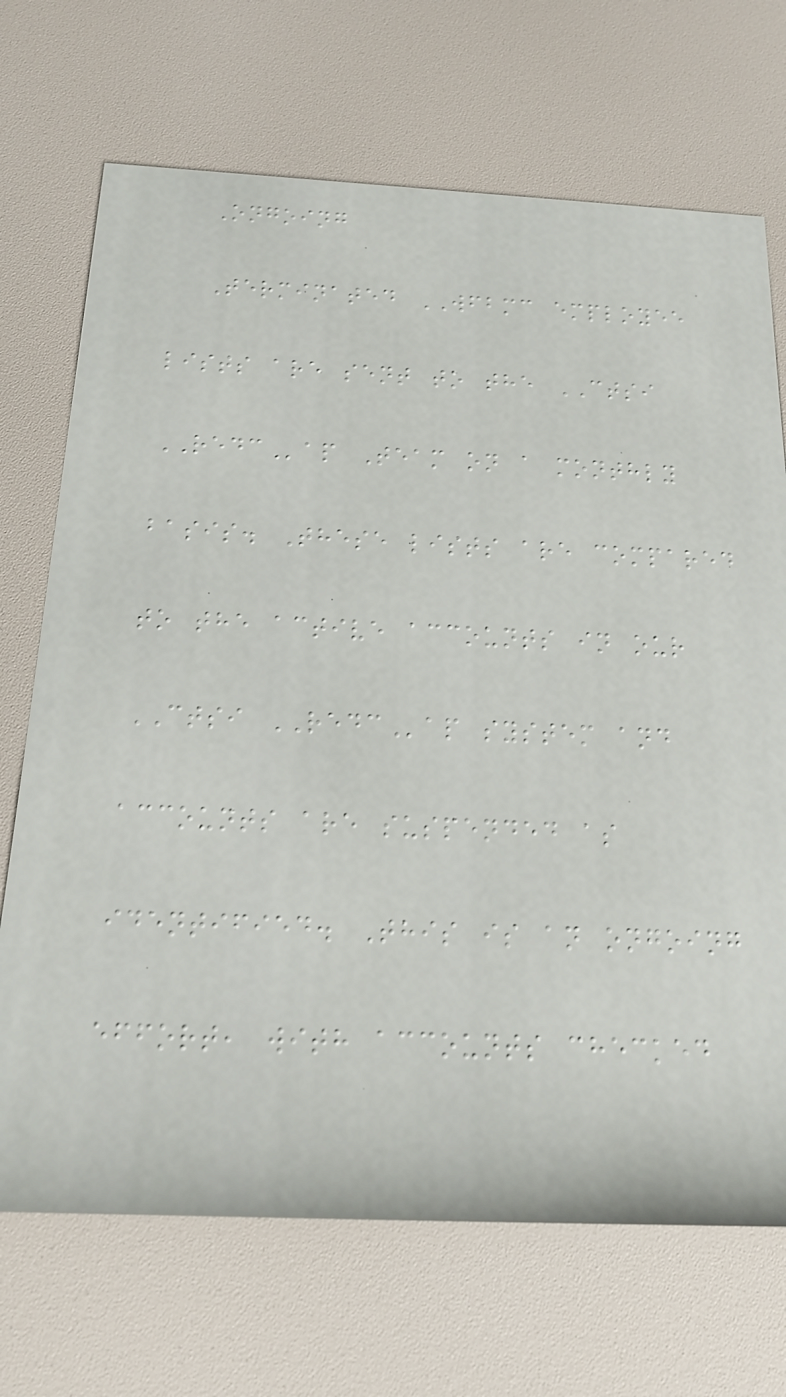Ongoing
Terminated WFBMC employee
lists are sent to the CTSI
REDCap Team on a monthly
basis. These lists are compared
to the active accounts in our
CTSI REDCap system and
accounts are suspended as
identified. This is an ongoing
effort, with accounts checked
